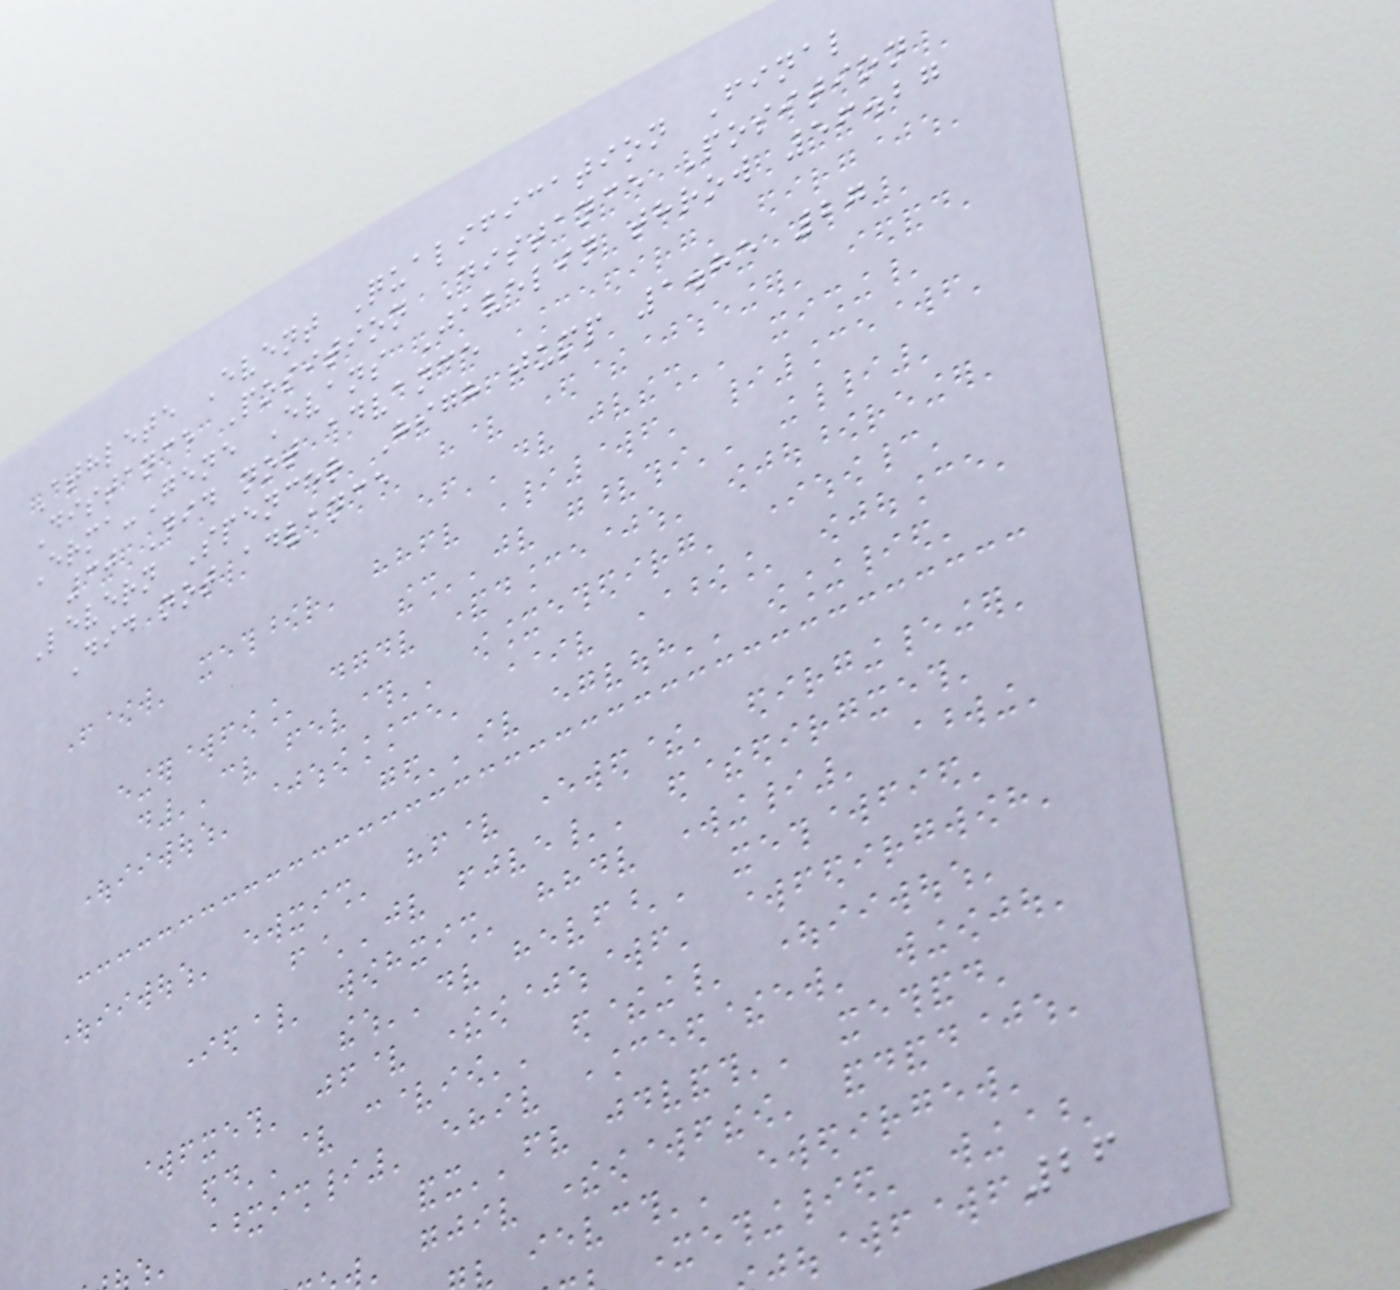Athlete Event Qualification Final
Distance Position Distance Position
Erma-Gene Evans Javelin throw 56.27
30 Did not advance
Levern Spencer High jump 1.85 27
Did not advance
26
